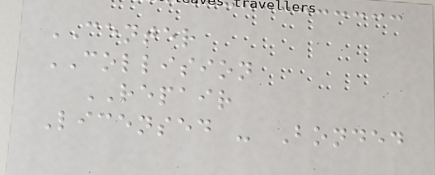CENTER
COLLISION
REPAIR
Licensed - Bonded
